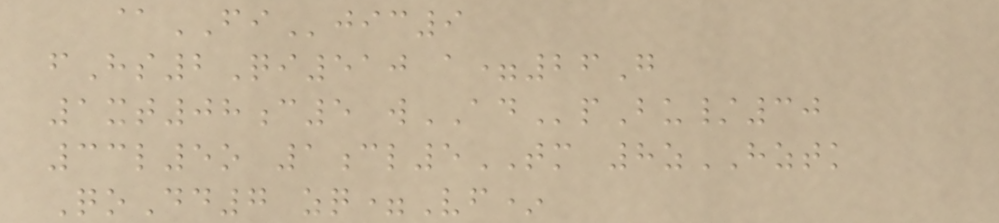@FIjic9
fHs2Qi510 a=26G
1xt08c5 wADpBu/30
33l5o 1cl5TM 8zHZTK
QoDd7 zq=Vf*
